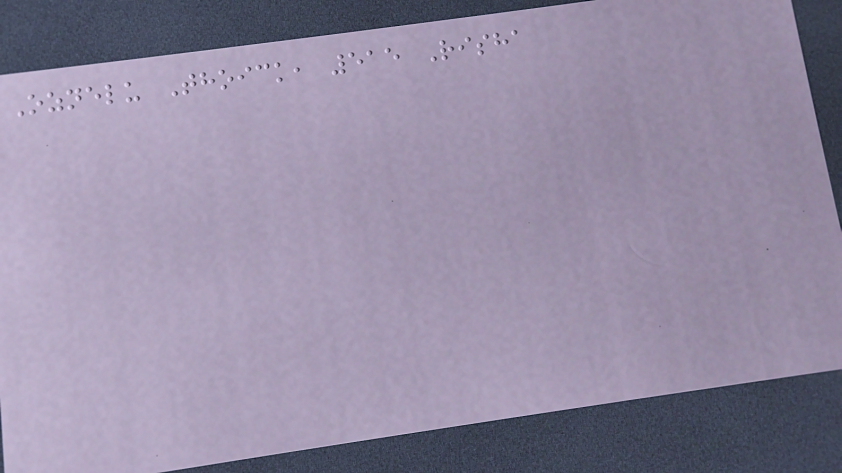Oznelu Thoick, 515 Risha
